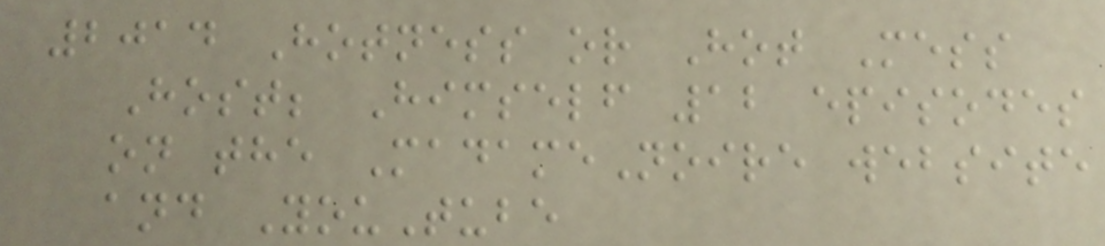2014 Hotness or Hot Mess
Host; Himself 12 episodes
on the MadameNoire website
and YouTube
